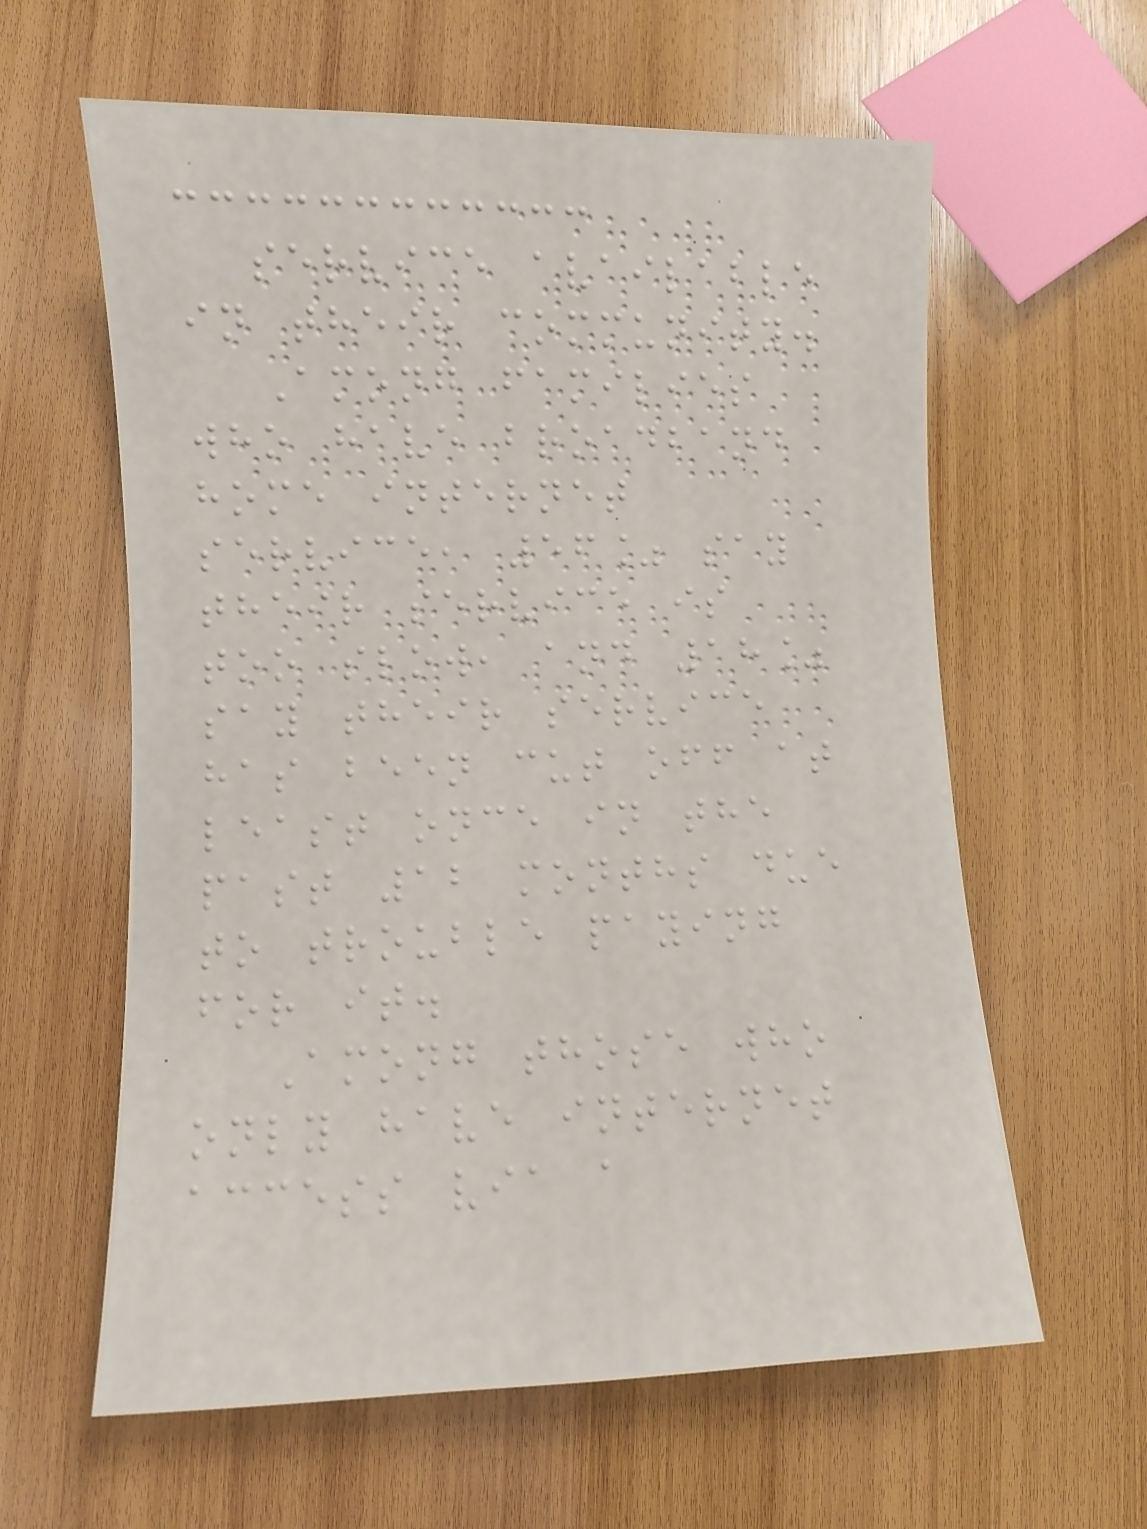service available
in their community.
Among families
who have broadband
home internet
service, 56% say
their service is
too slow, and 18%
say their service
has been cut off at
least once in the
past 12 months due
to trouble paying
for it.
Among those who
only have internet
access via a
